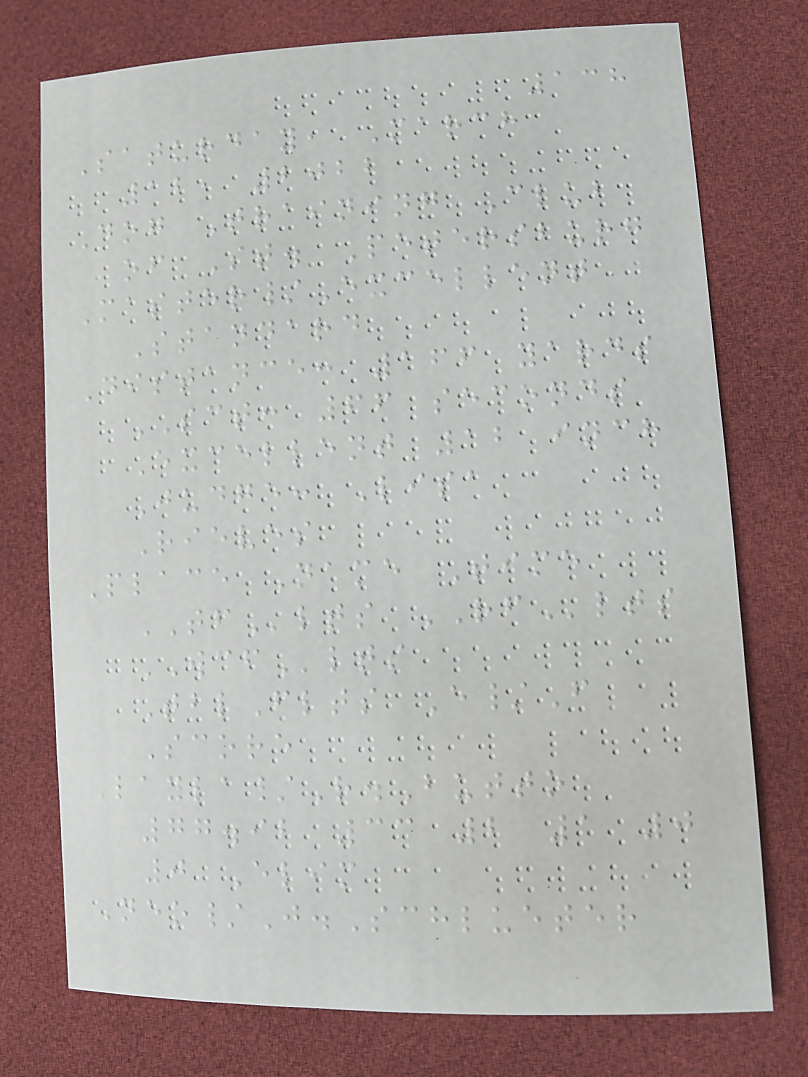138
Saturday, March
12, 2022
Dog Training Club
of St. Petersburg
Master/Excellent
Standard
Distance: 166 yards
SCT: 66 seconds
Excellent 12 inch
Judge: Lisa
Rieves
Place Name Time
TFlts RFlts
WCFlts
TblFlts E/F
Score
Layla/R.Butto
77.92 33 2 1 0
0 Elim
Neo/J.Schlueter
